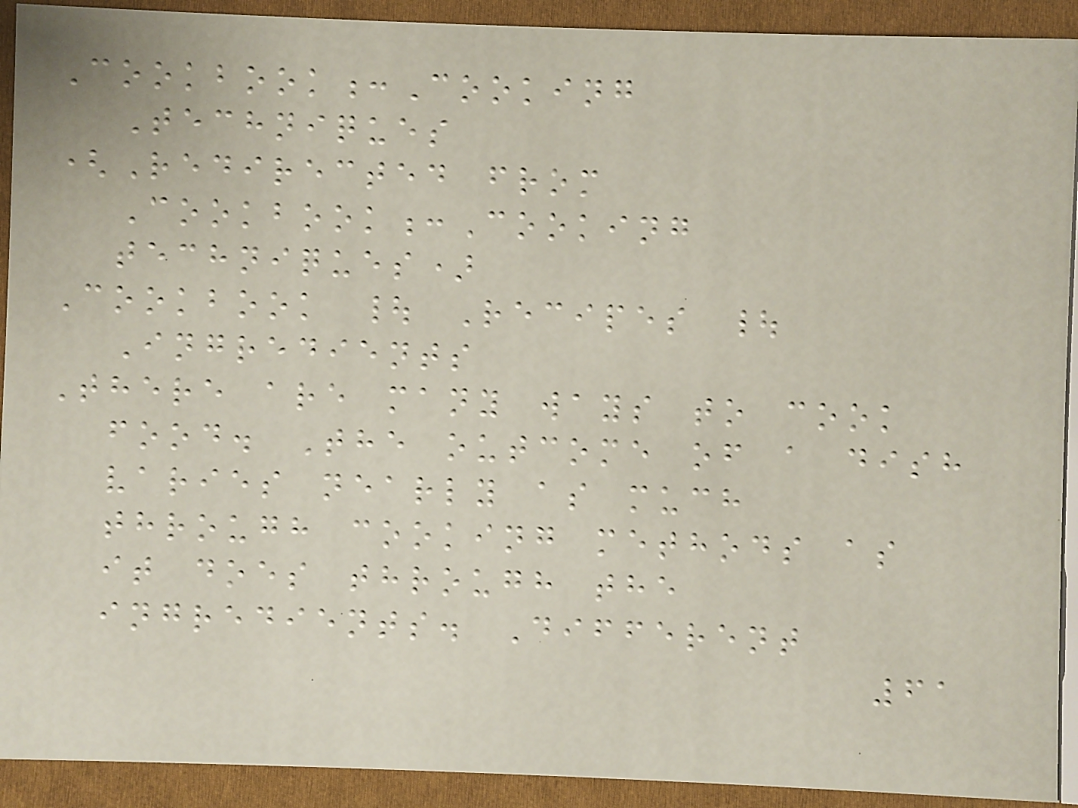Cookbook:Cooking
Techniques
(Redirected from
Cookbook:Cooking
techniques)
Cookbook | Recipes |
Ingredients
There are many ways to cook
food. The outcome of a dish
varies nearly as much
through cooking methods as
it does through the
ingredients. Different
61
